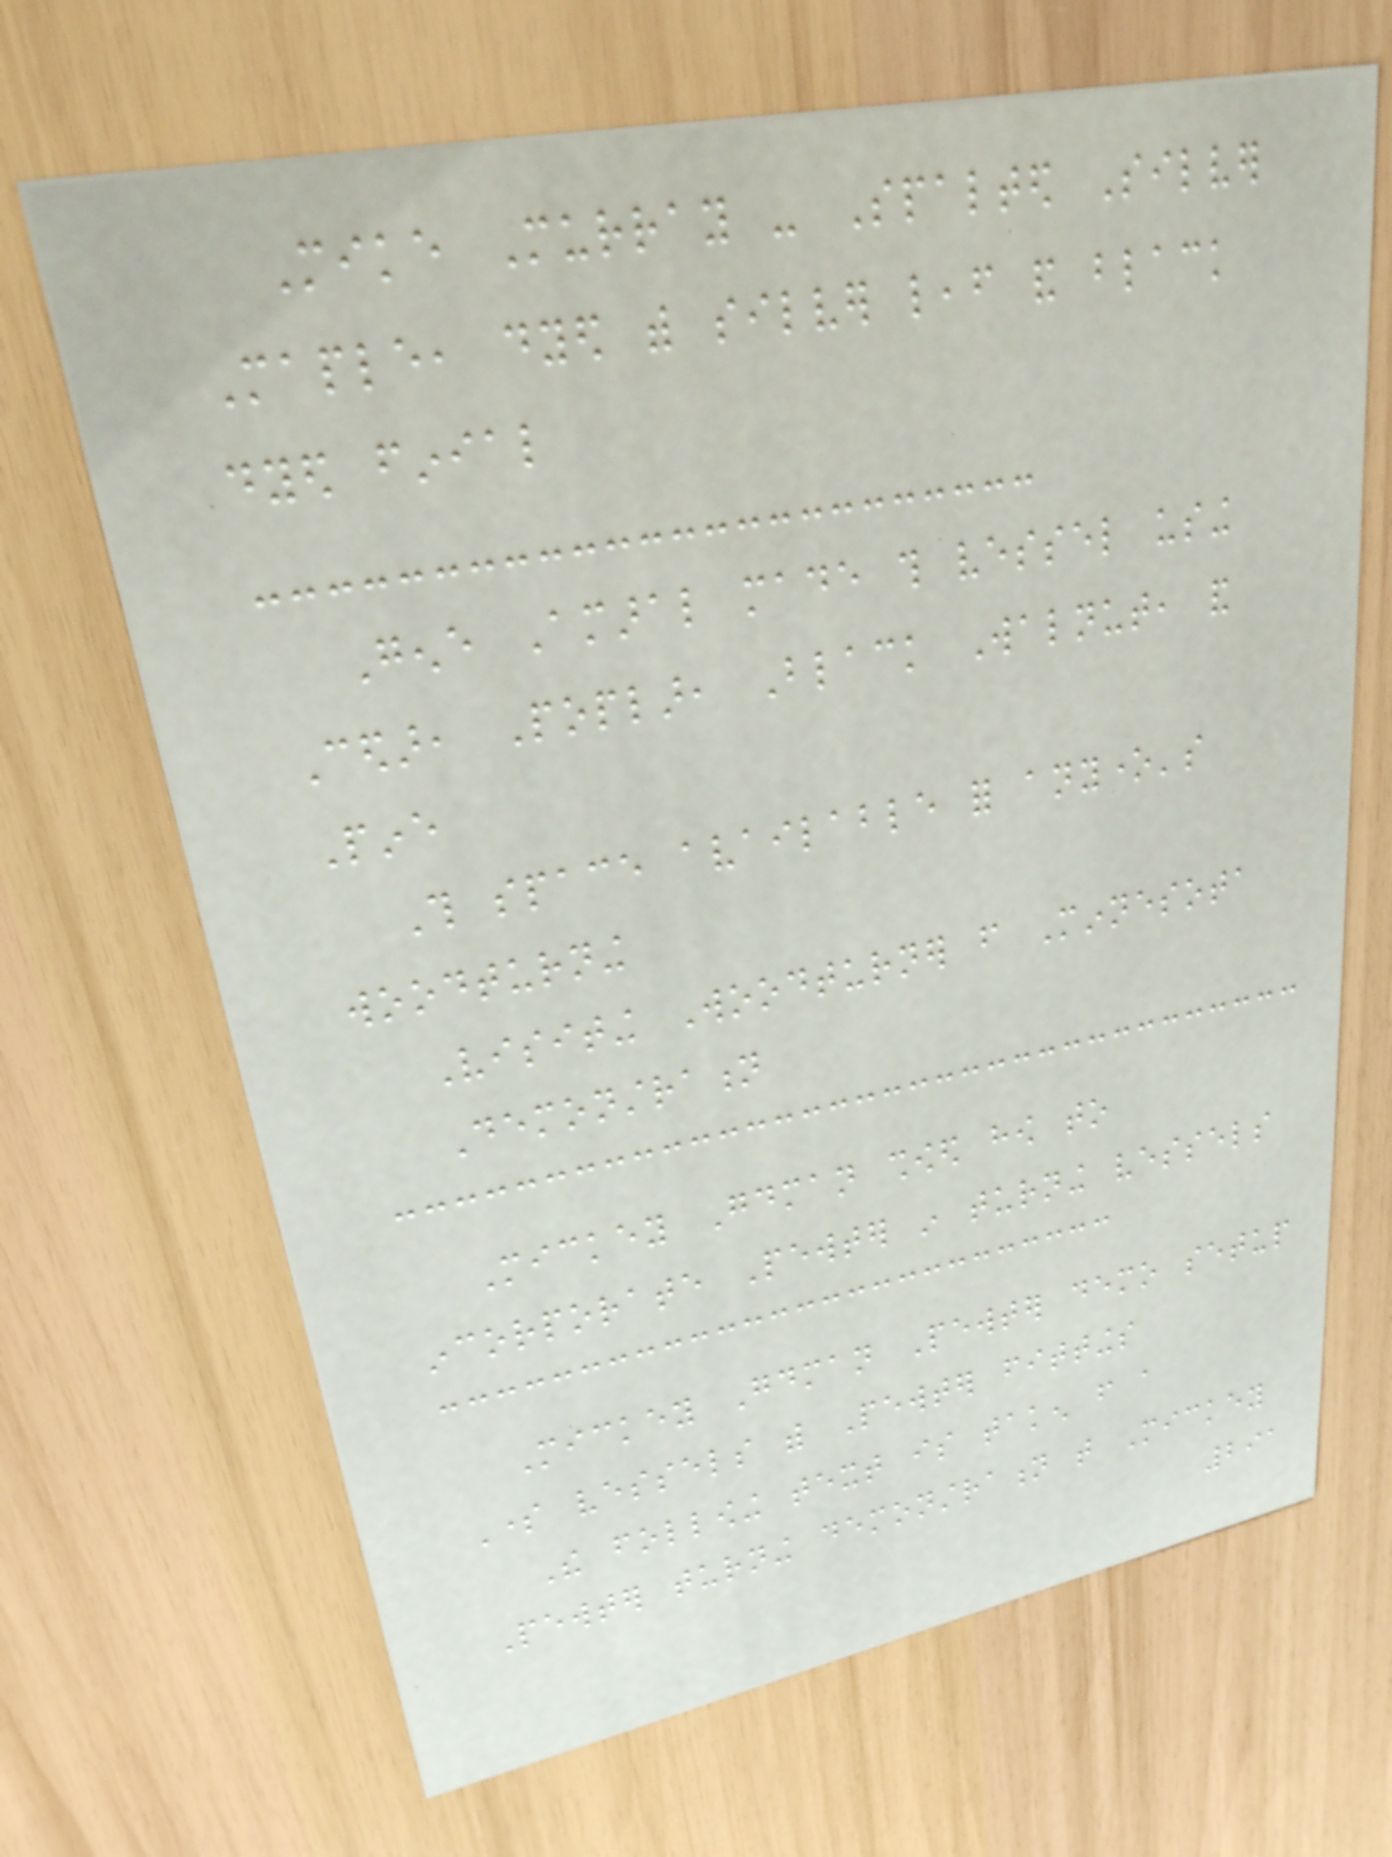Mike Murray - Spalted Silver
Maple, dyed with silver leaf and black
dyed finial
Gene Amaral made this vessel using
Cedar, Poplar, Black Walnut, and
Pine
This space available for anyone's
woodturning
Visiting Woodturner from Minnesota
Demonstration
Mickey Goodman showed how to
incorporate Pewter in turning vessels
Mickey Goodman Pewter demo setup
Some vessels with Pewter fittings
The following text is taken from a
Pewter turning demonstration that Mickey
291
